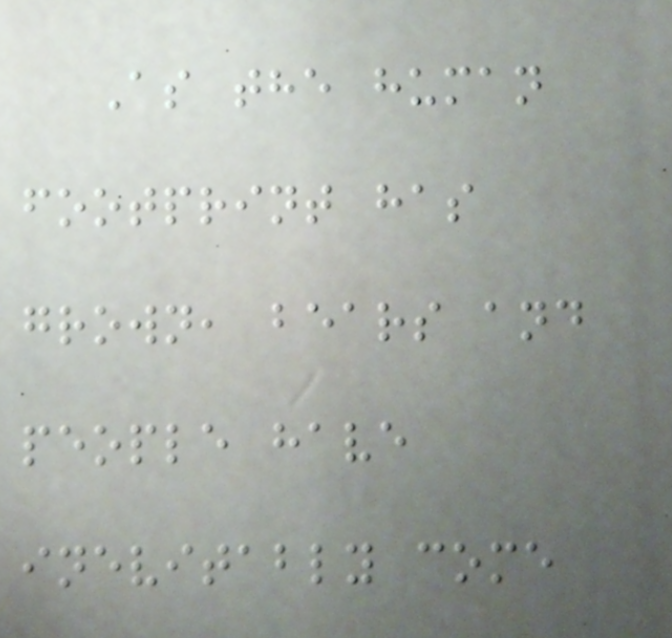As the human
footprint has
grown, bears and
people have
inevitably come
